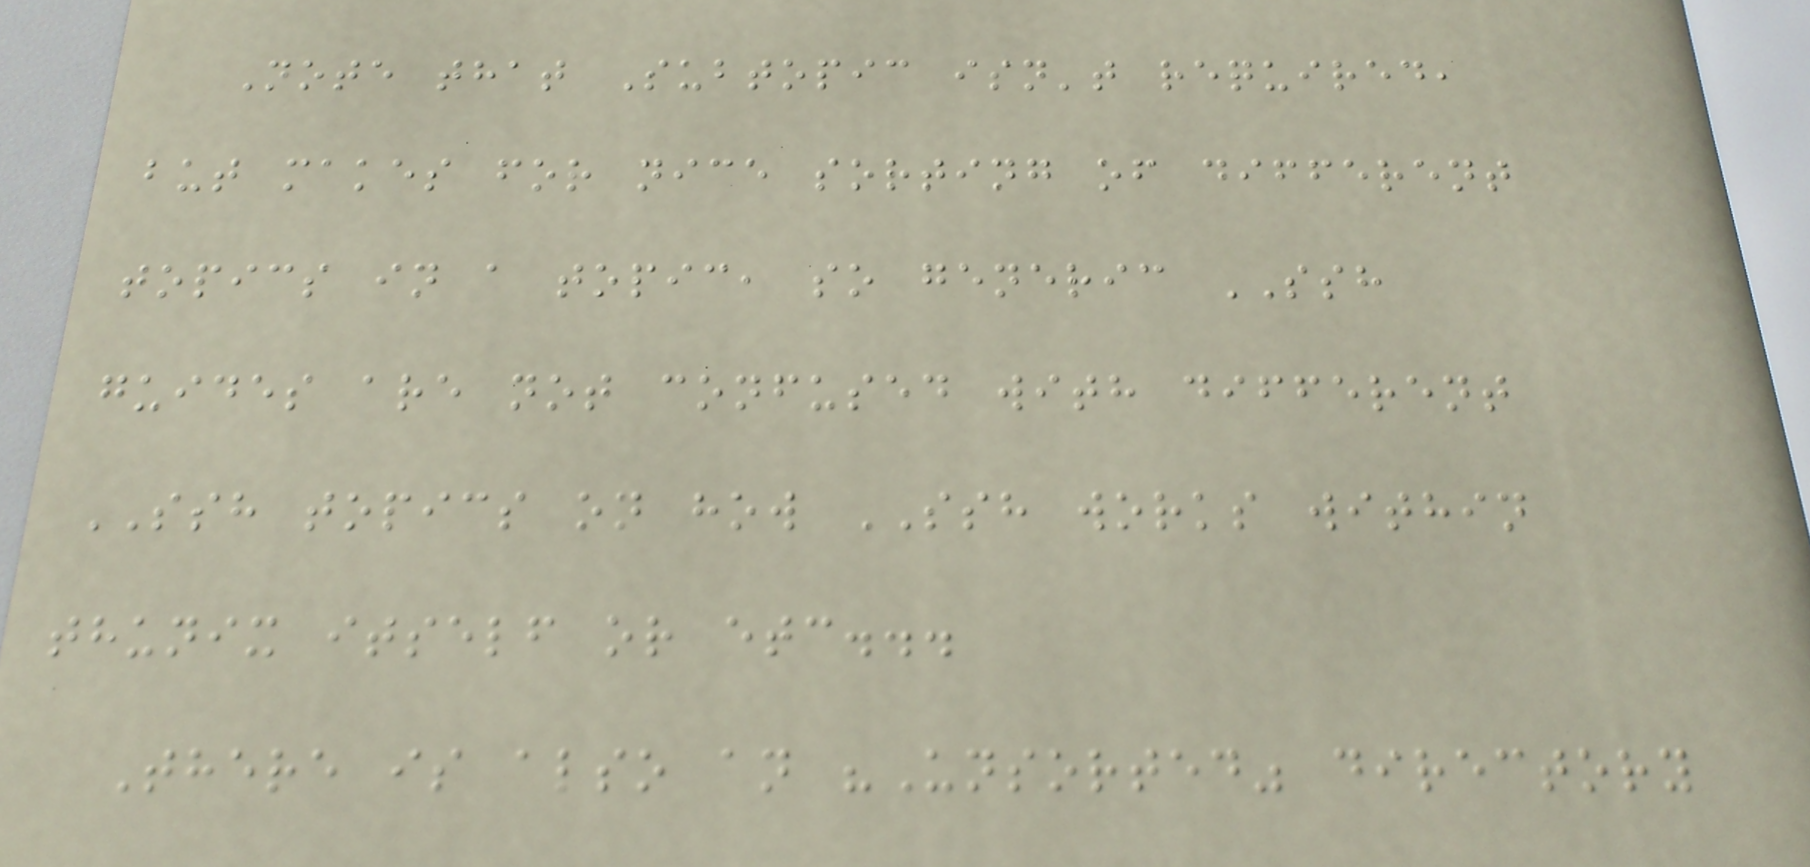Note that Subtopic isn't required,
but makes for nice sorting of different
topics in a topic, so generic SSH
guides are not confused with different
SSH topics on how SSH works within
thunix itself or etc...
There is also an "Unsorted" directory
